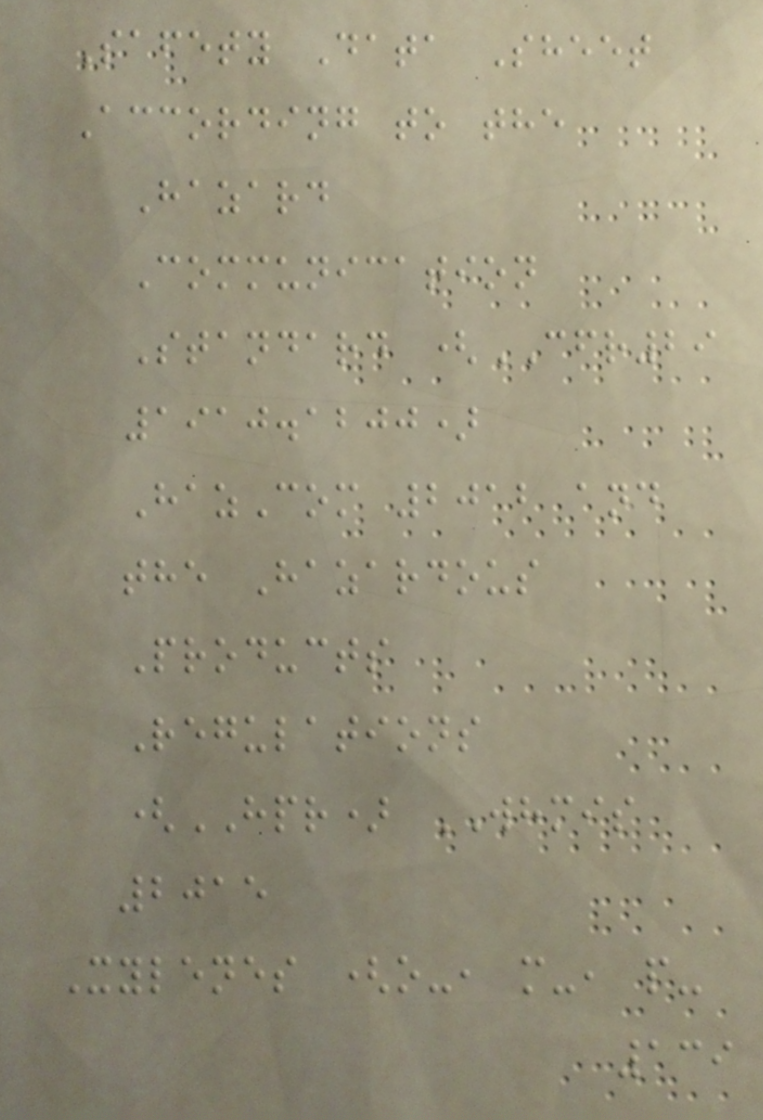Safety Data Sheet
According to the
Hazard
Communication
Standard (CFR29
1910.1200)
HazCom 2012 and
the Hazardous
Products
Regulations
(HPR) WHMIS
2015
Xylenes (o-, m-, p-
139
